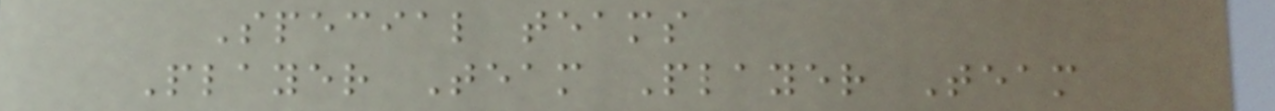Special teams
Player Team Player Team
